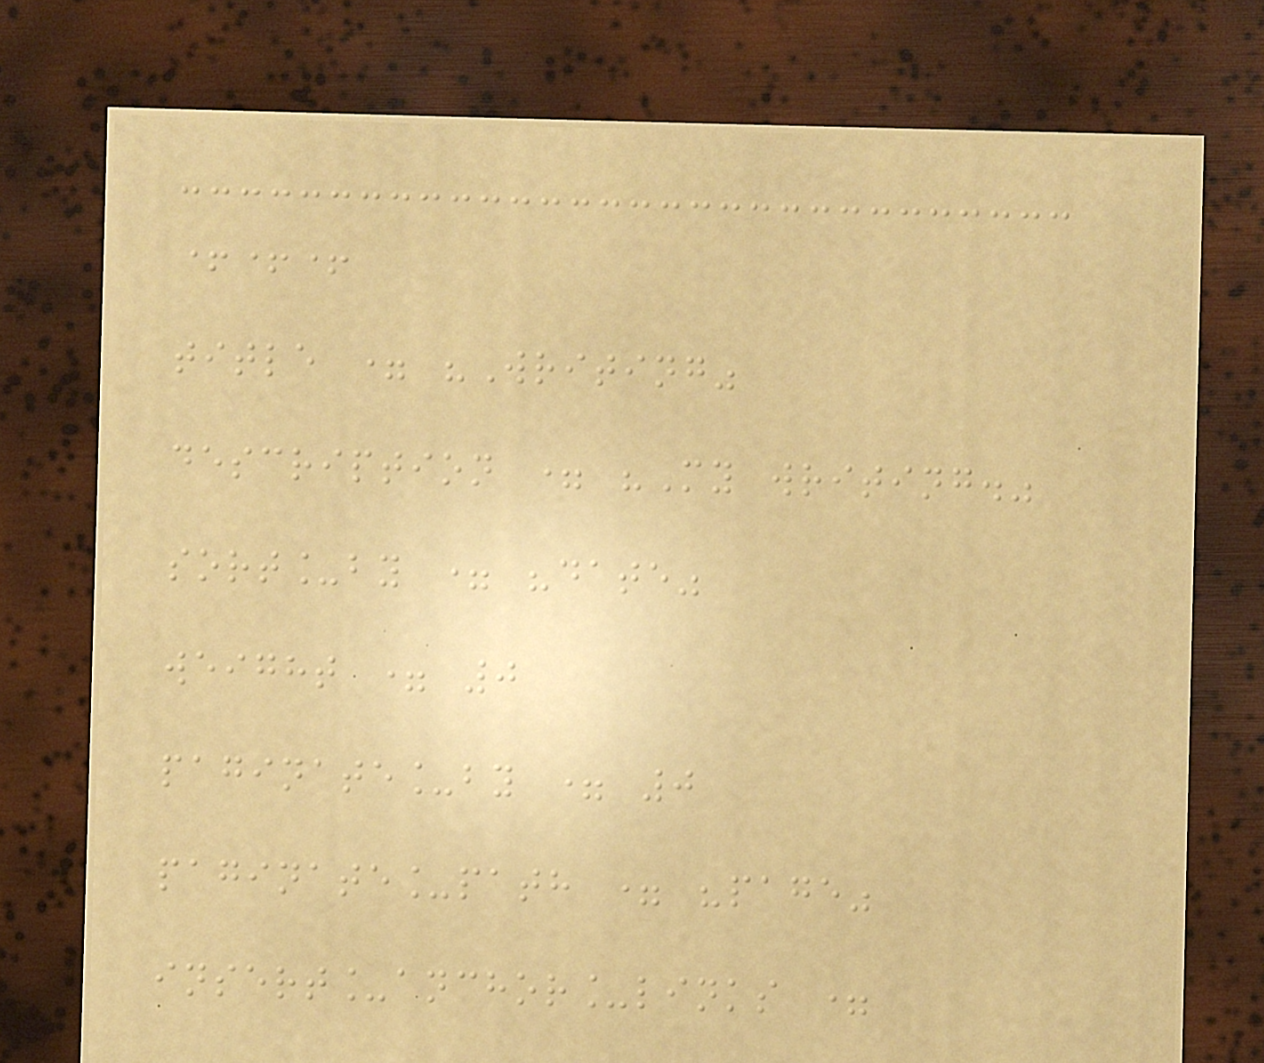+++
title = "Writing"
description = "My writing."
sort_by = "date"
weight = 0
paginate_by = 0
paginate_path = "page"
insert_anchor_links =
